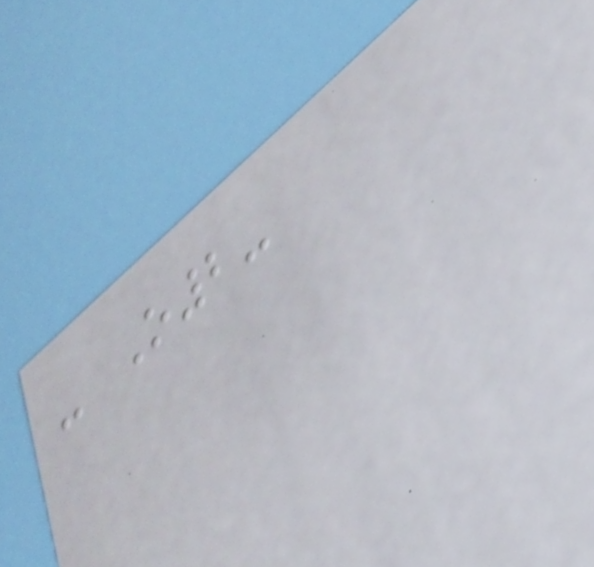- O2-
